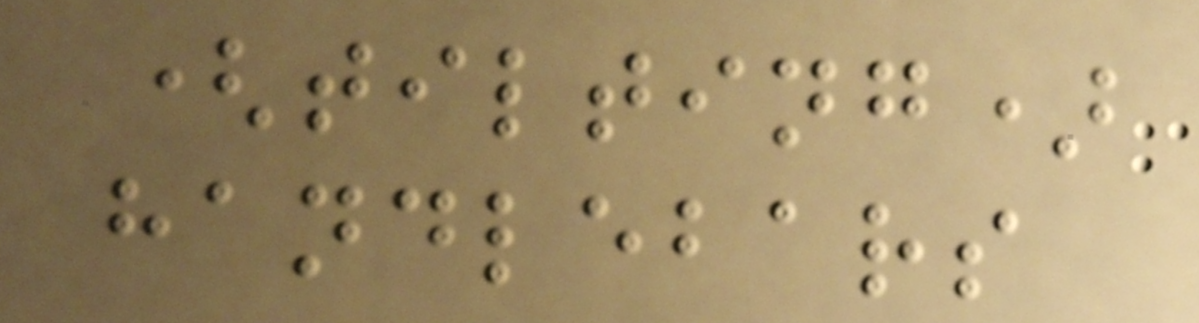(tilting)
handlebars
